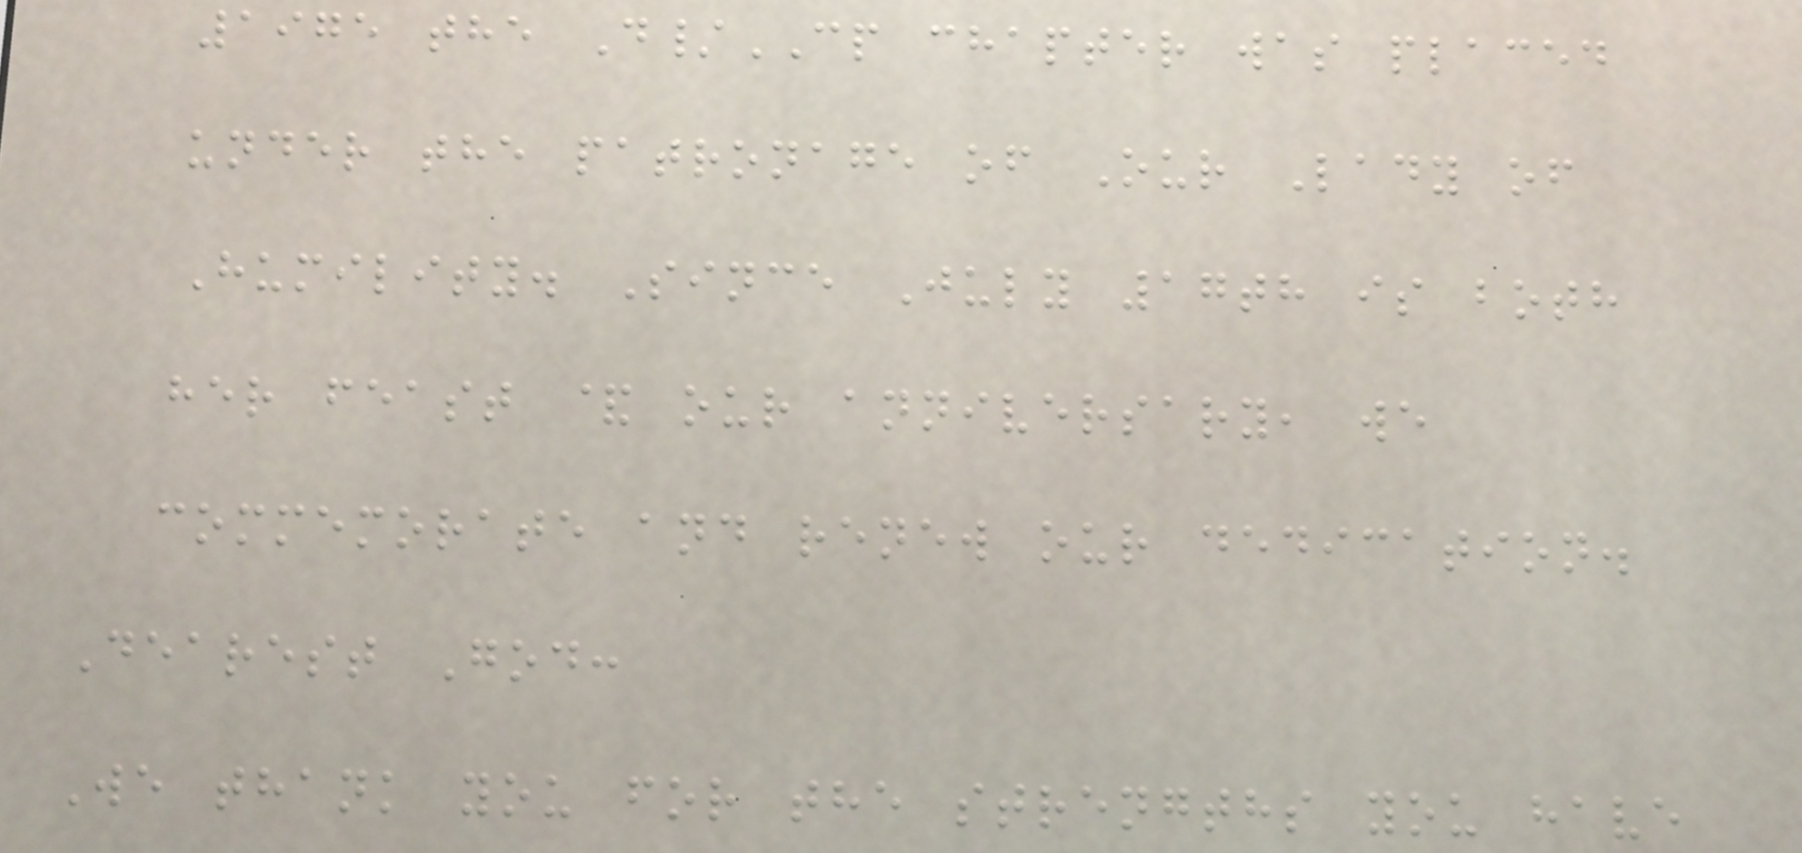1975 the D/CP chapter was placed
under the patronage of Our Lady of
Humility. Since July 17th is both
her feast & our anniversary, we
commemorate and renew our dedication.
Dearest God:
We thank you for the strengths you have
